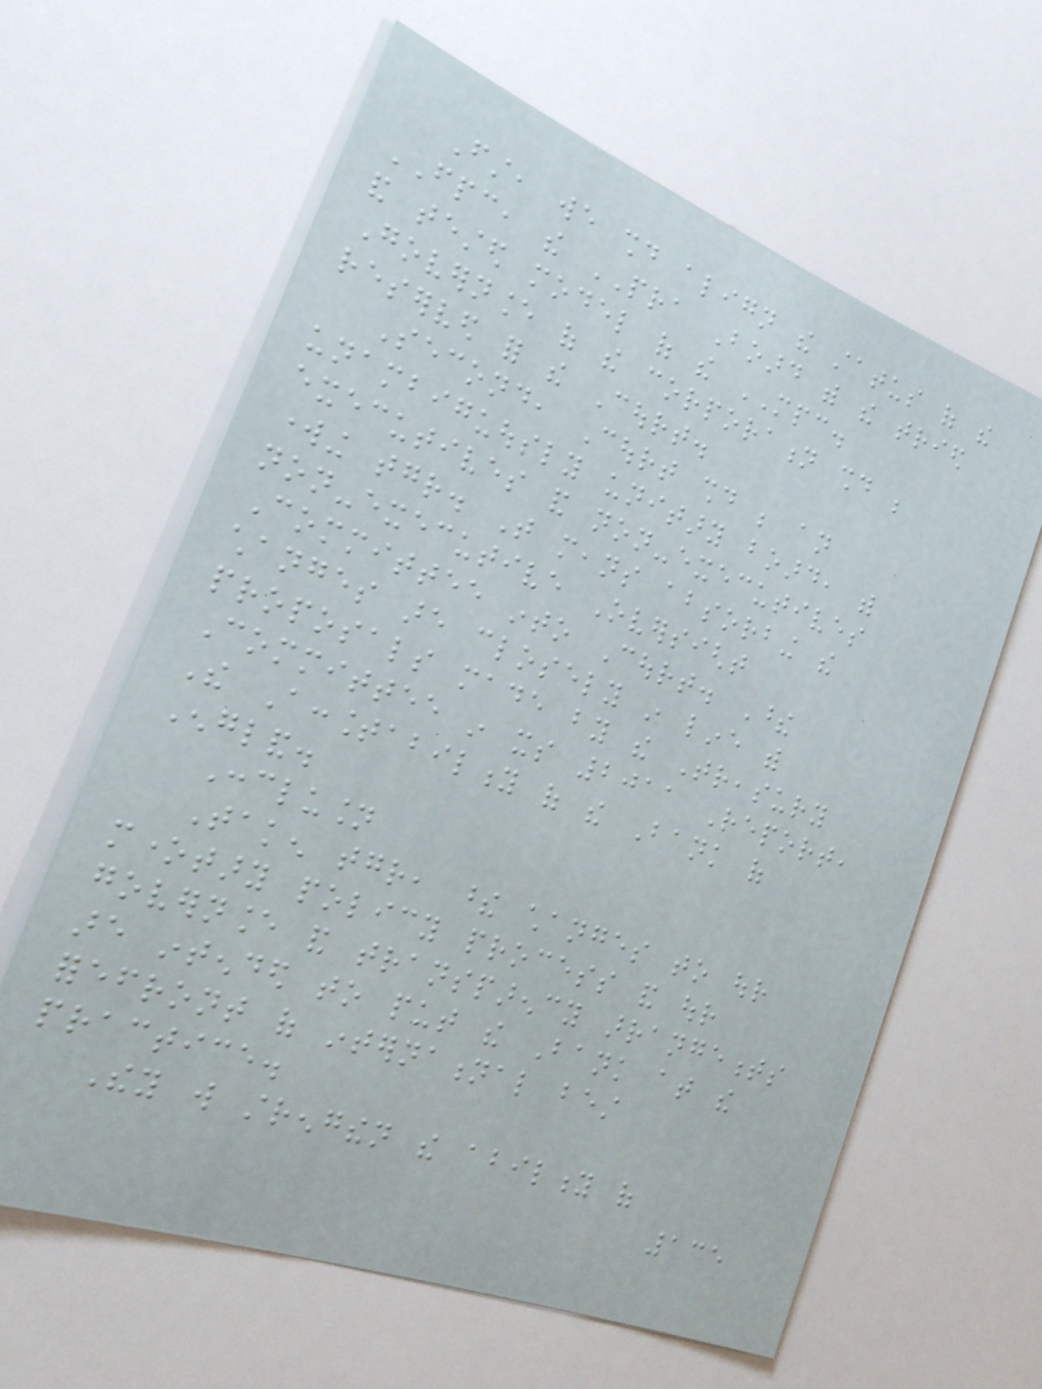First, we should align the status of the
FPC, the PRA Board with the tried
and tested model of the MPC.
Governance of the corporation should be
reserved for the Court.
Second, Court should be an
unambiguously unitary board, with
executives and non-executives
working together. That means absorbing the
non-executive Oversight
Committee into Court. These
changes are closely in line with
proposals made by the Treasury
Committee in its 2011 Report,
The Accountability of the Bank of
England.
Conclusion
Taken together, these changes to our
monetary policy process and our
governance and transparency arrangements
are intended to put the Bank at the
forefront of international best
practice.
They will strengthen the ability of
135
